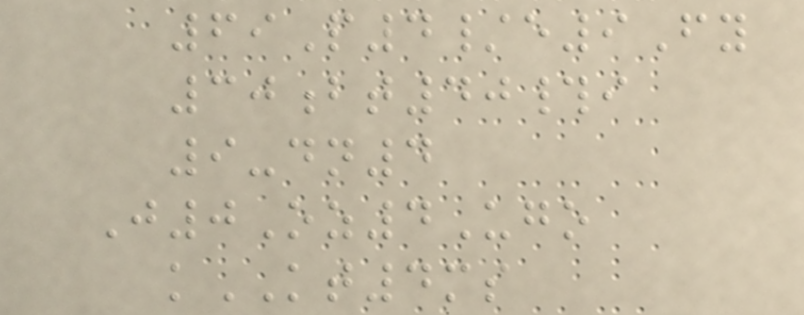69P4/e9Fy
30bt40#i
9-dn4
J0Oz4Ugo
kKT4ms
